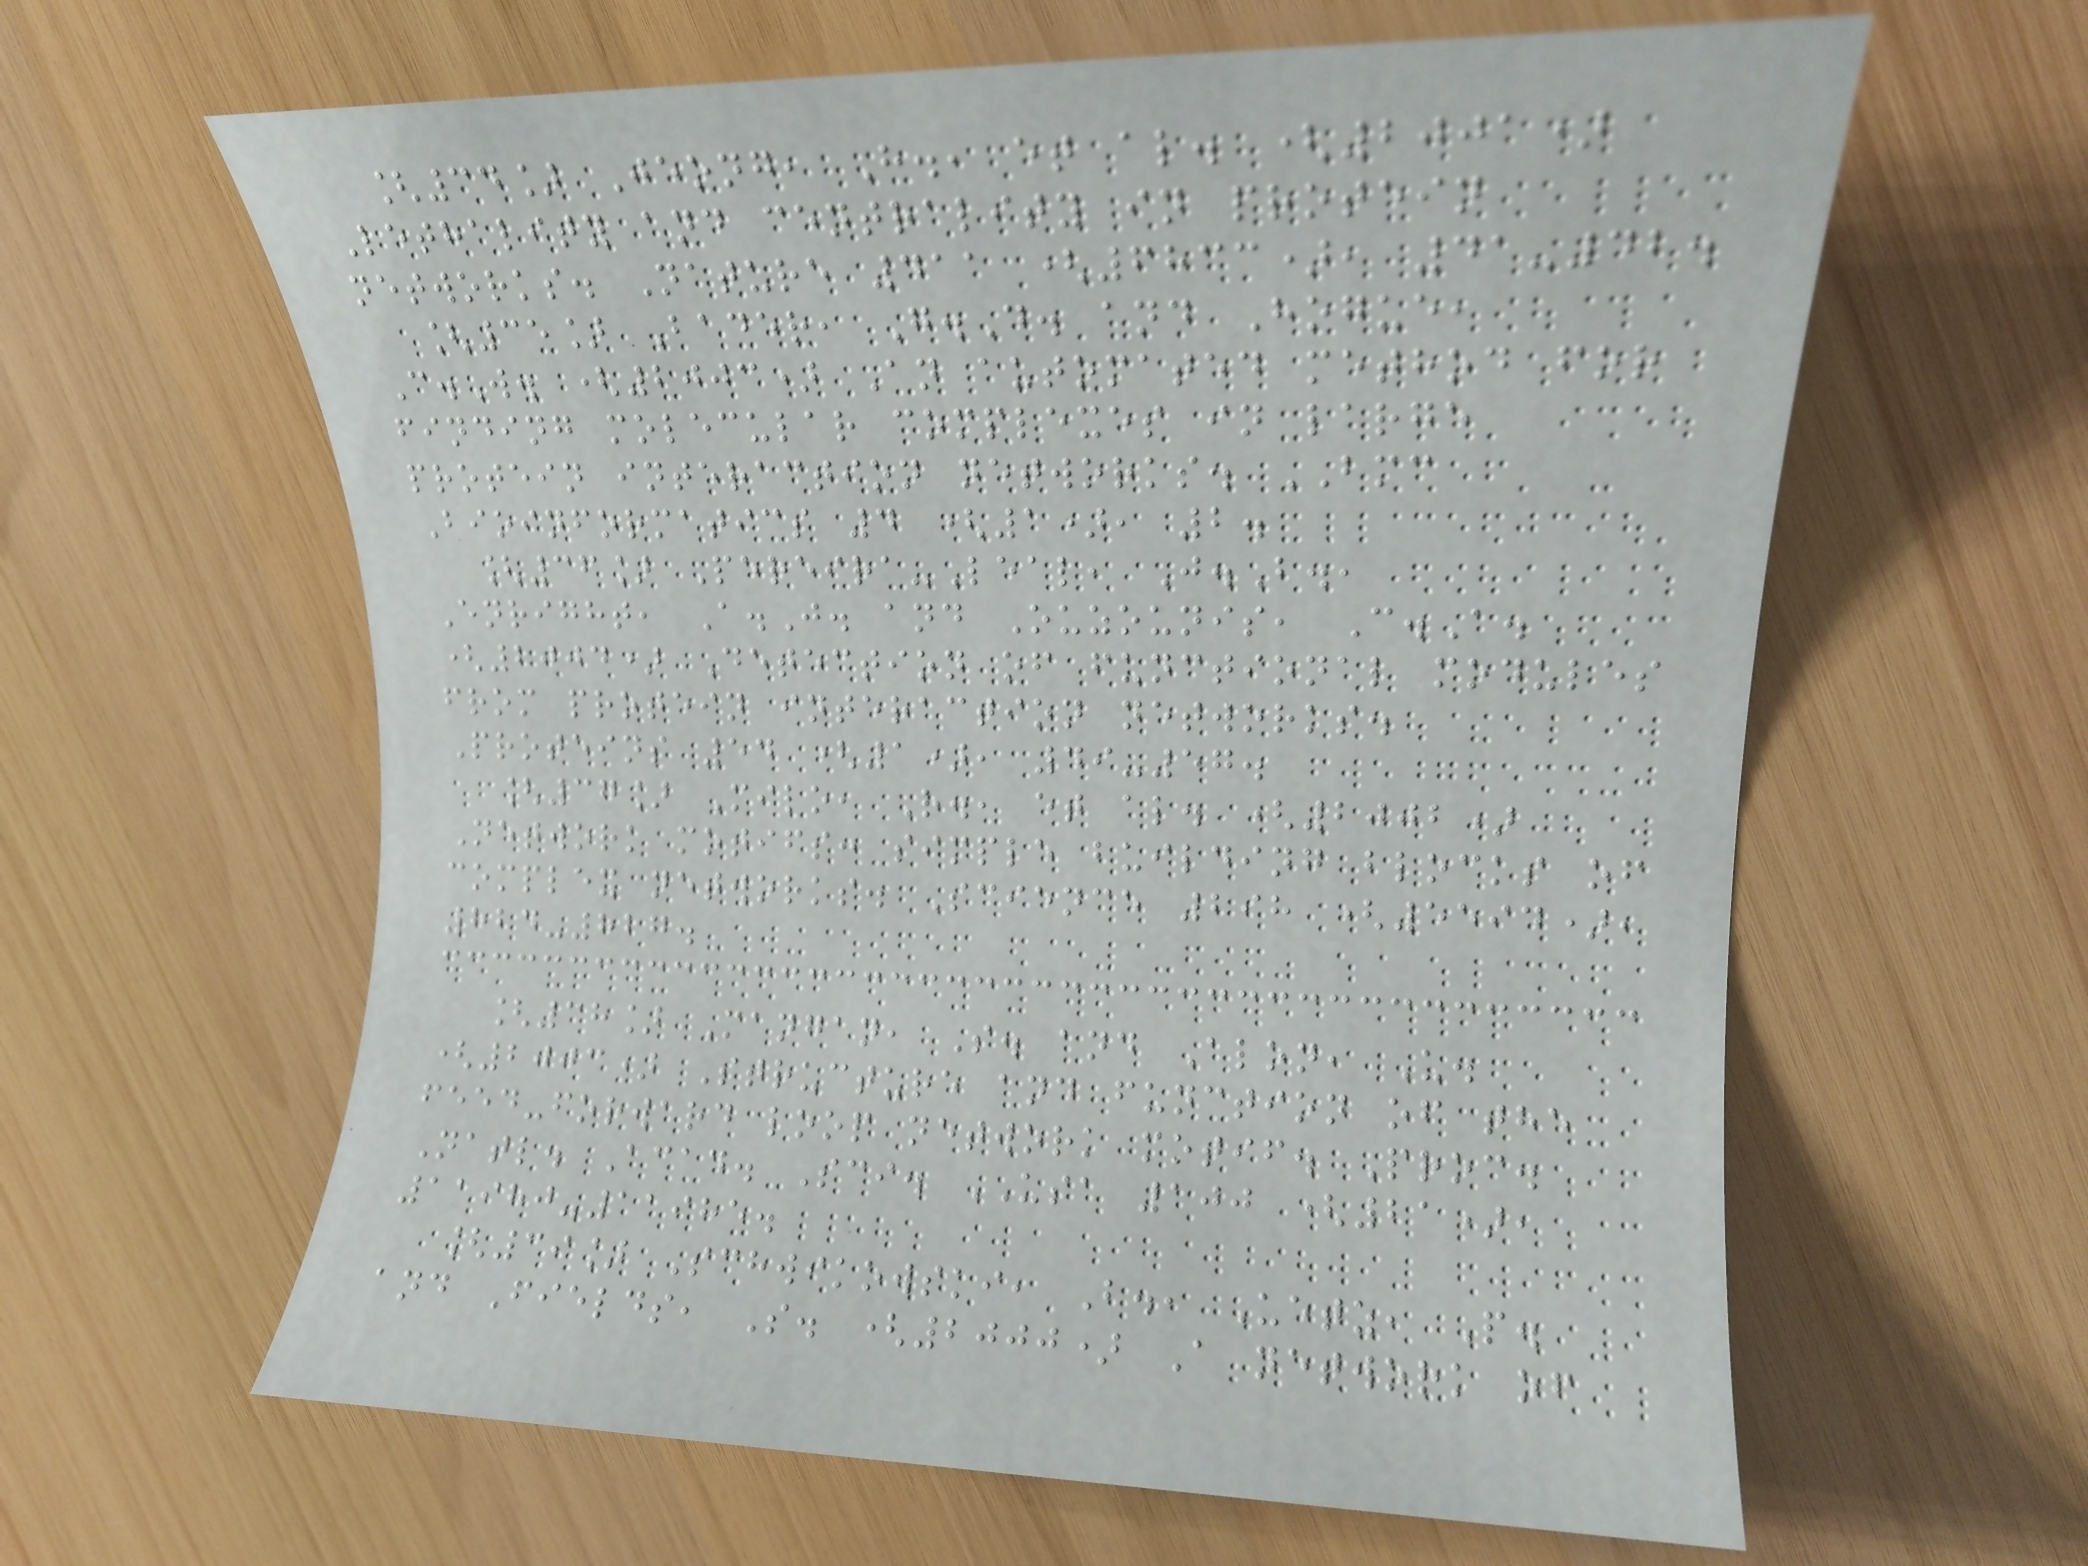[34] Jeong, H., et al. (2001)
Lethality and centrality in protein
networks. Nature 411 (6833), 41-42.
[35] Bader, G.D. and Hogue,
C.W. (2003) An automated method for
finding molecular complexes in large
protein interaction networks. BMC
Bioinformatics 4 (1), 2.
[36] Pereira-Leal, J.B.,
Enright, A.J. and Ouzounis, C.A.
(2004) Detection of functional modules
from protein interaction networks.
Proteins 54 (1), 49-57.
[37] Milo, R., et al. (2002)
Network motifs: simple building blocks of
complex networks. Science 298 (5594),
824-827.
[38] Mangan, S. and Alon, U.
(2003) Structure and function of the
feed-forward loop network motif. Proc.
Natl. Acad. Sci. USA 100 (21),
11980-11985.
[39] Schwikowski, B., Uetz, P.
and Fields, S. (2000) A network of
